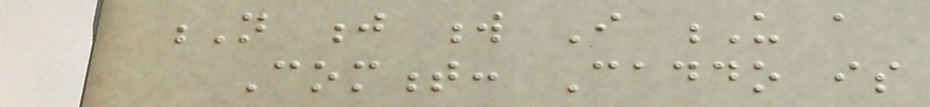N j w I U a
Comment: Caddo is
